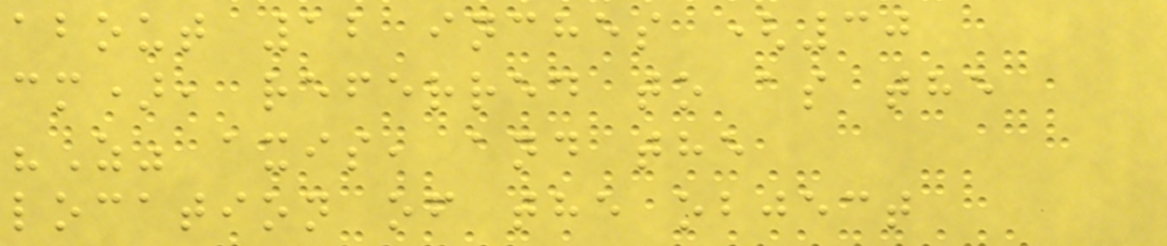about 12 inches (30
cm), referred to as the
"Z" axis, and the
location of the object
